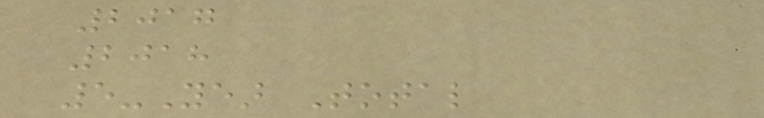2017
2018
5-Year Total
